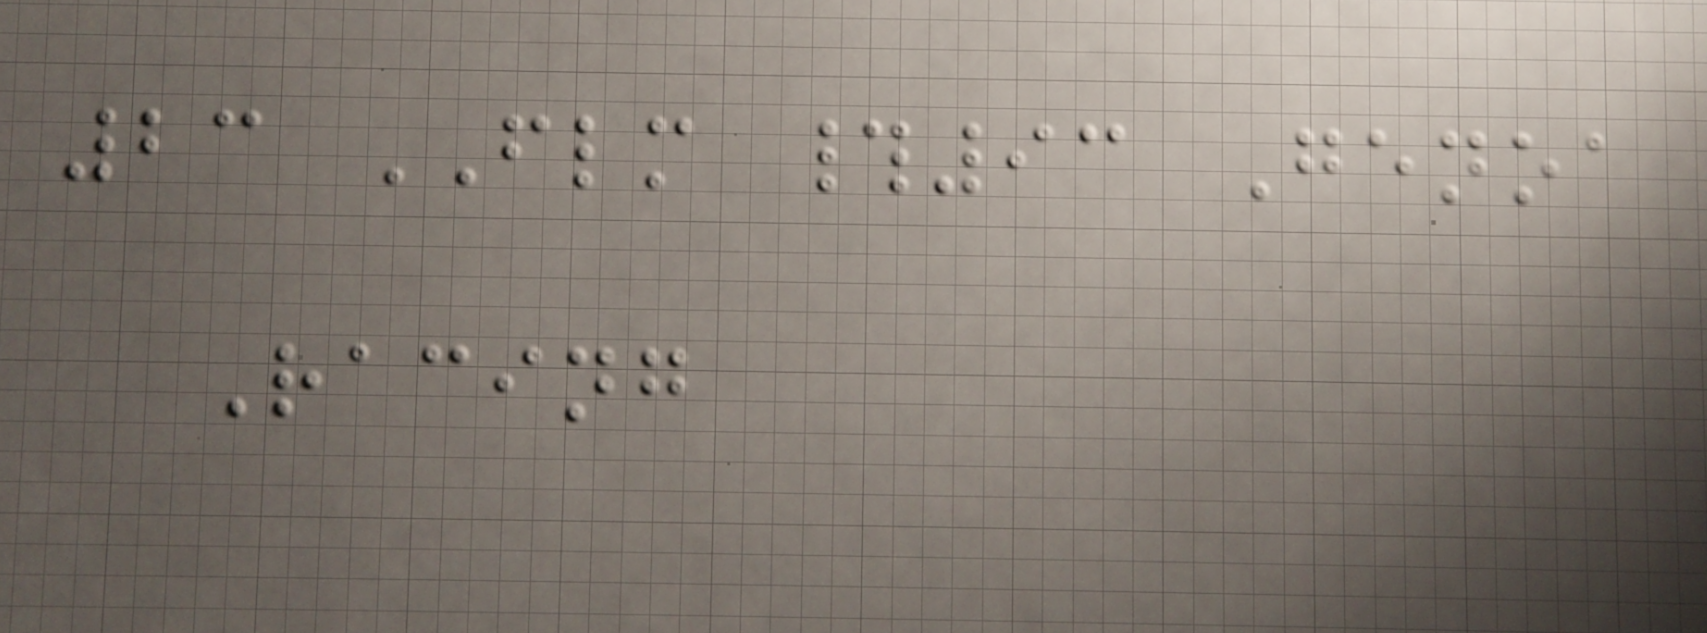23 FLM #93 Genoa
Racing
